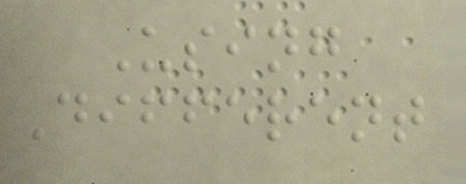Using
Different
